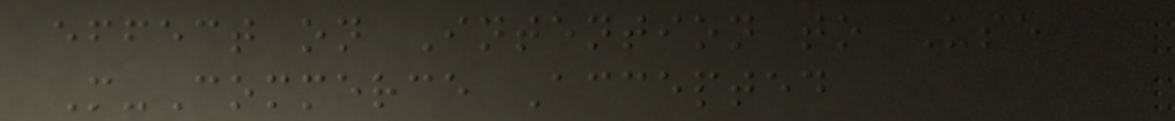effect on Intention to Use
M-Commerce Accepted
